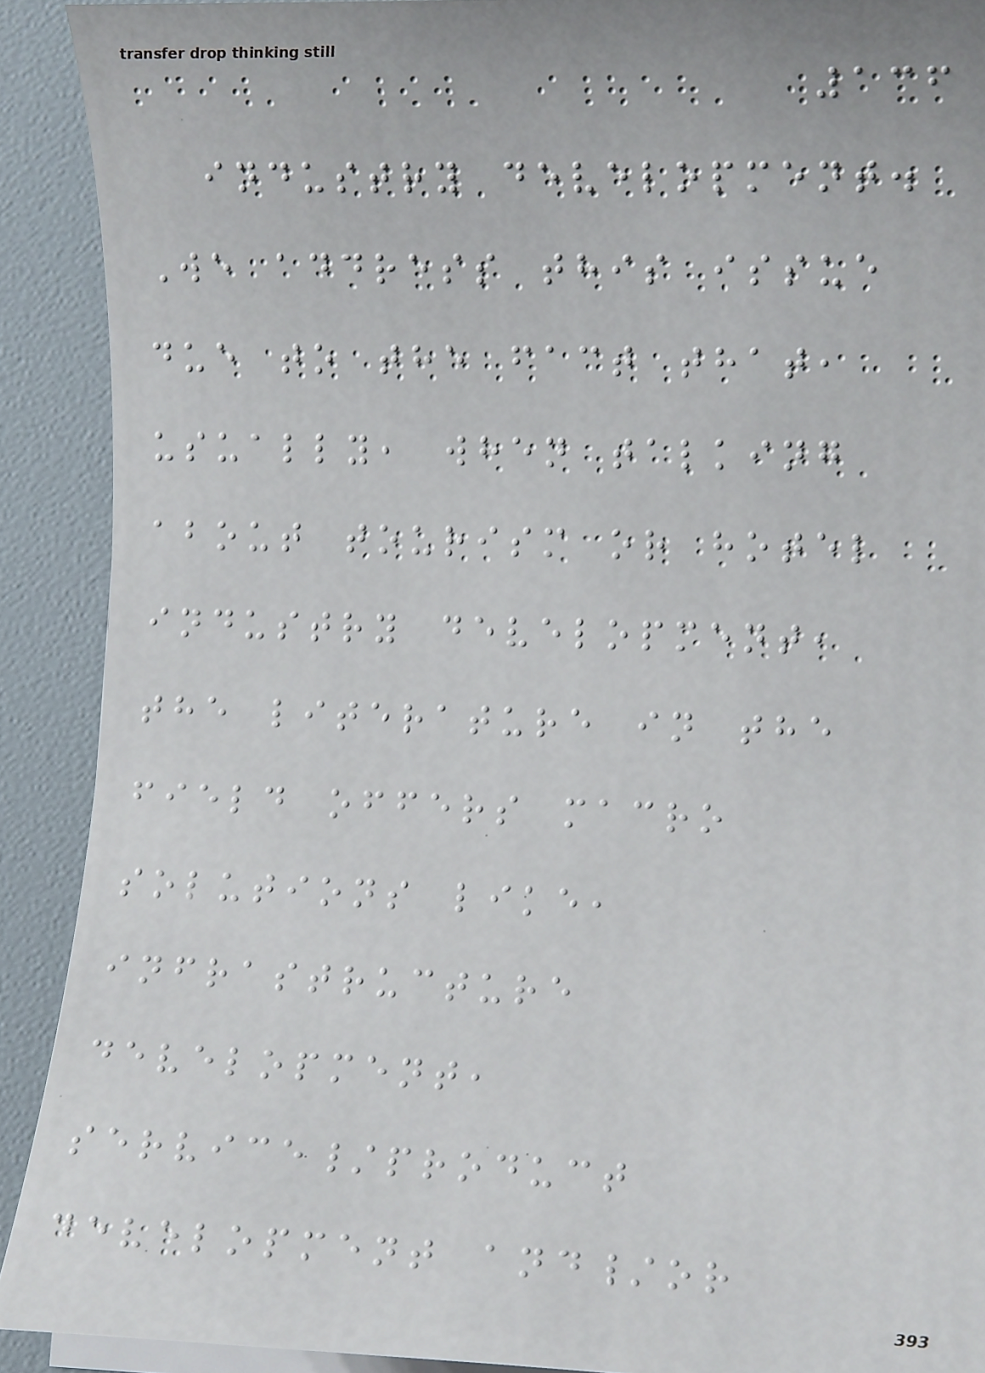136
industry development.
We address this issue
due to the fact that,
usually, when talking
about tourism or hotel
industry development,
the literature in the
field offers macro
solutions like,
infrastructure
development,
service/product
development and/or
